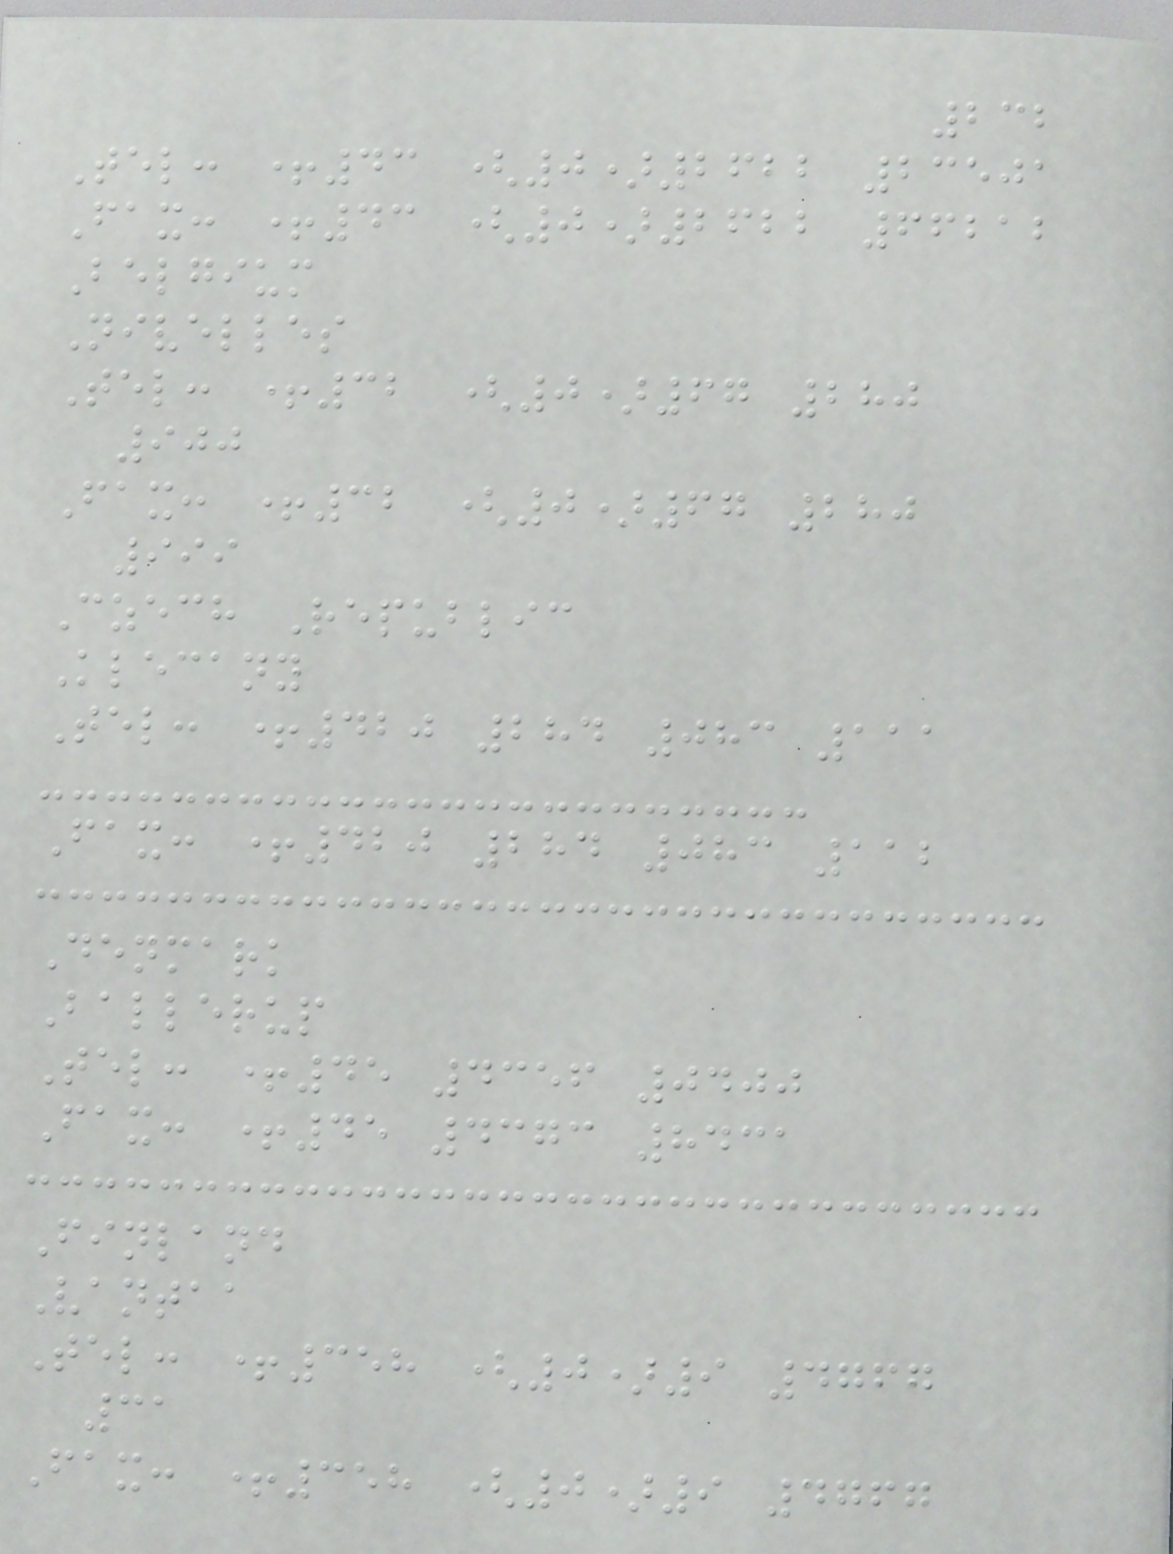232
Tel: +43 (0)2622 23501
Fax: +43 (0)2622 66212
Belgium
Nivelles
Tel: +32 (0)67 280
900
Fax: +32 (0)67 280
999
Czech Republic
Klecany
Tel: +420 284 083 111
Fax: +420 284 083 112
Denmark
Ballerup
Tel: +45 4356 0400
Fax: +45 4373 8431
Finland
Vantaa
Tel: +358 (0)9 4767
31
Fax: +358 (0)9 4767
